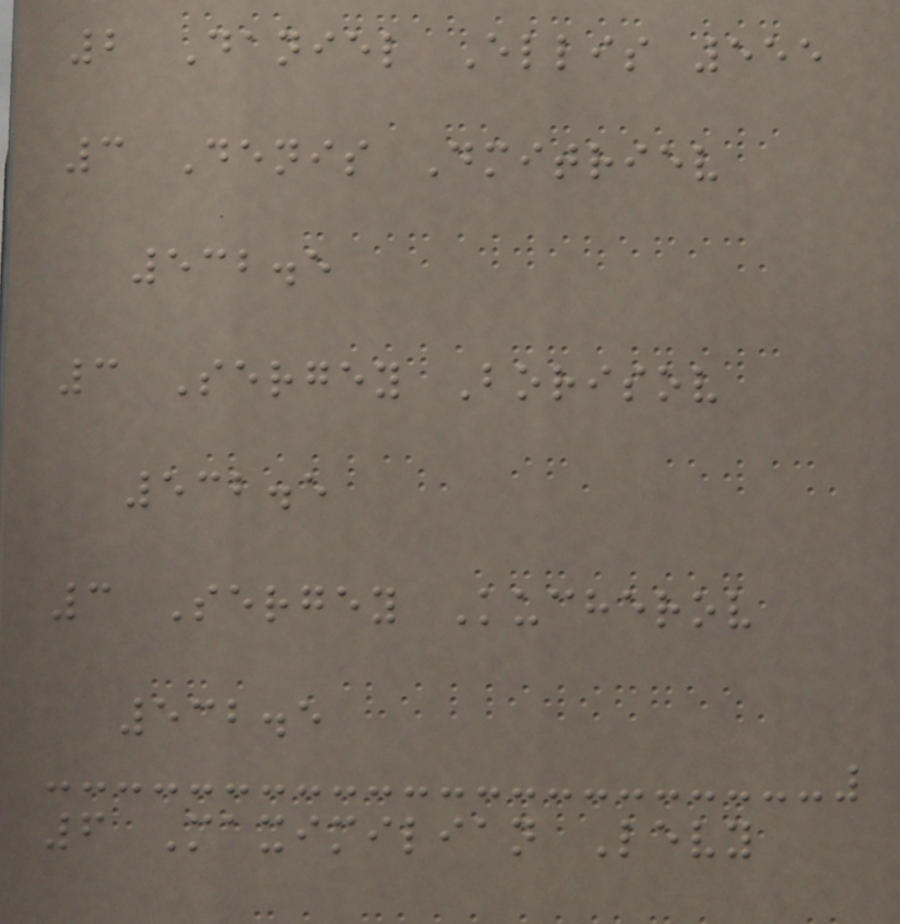2 Daniel Ellis 555
3 Denis Dmitriev
532.5
3 Sergey Borisov
532.5
3 Sergey Kucherov
532.5
6 Maximilian Levy
